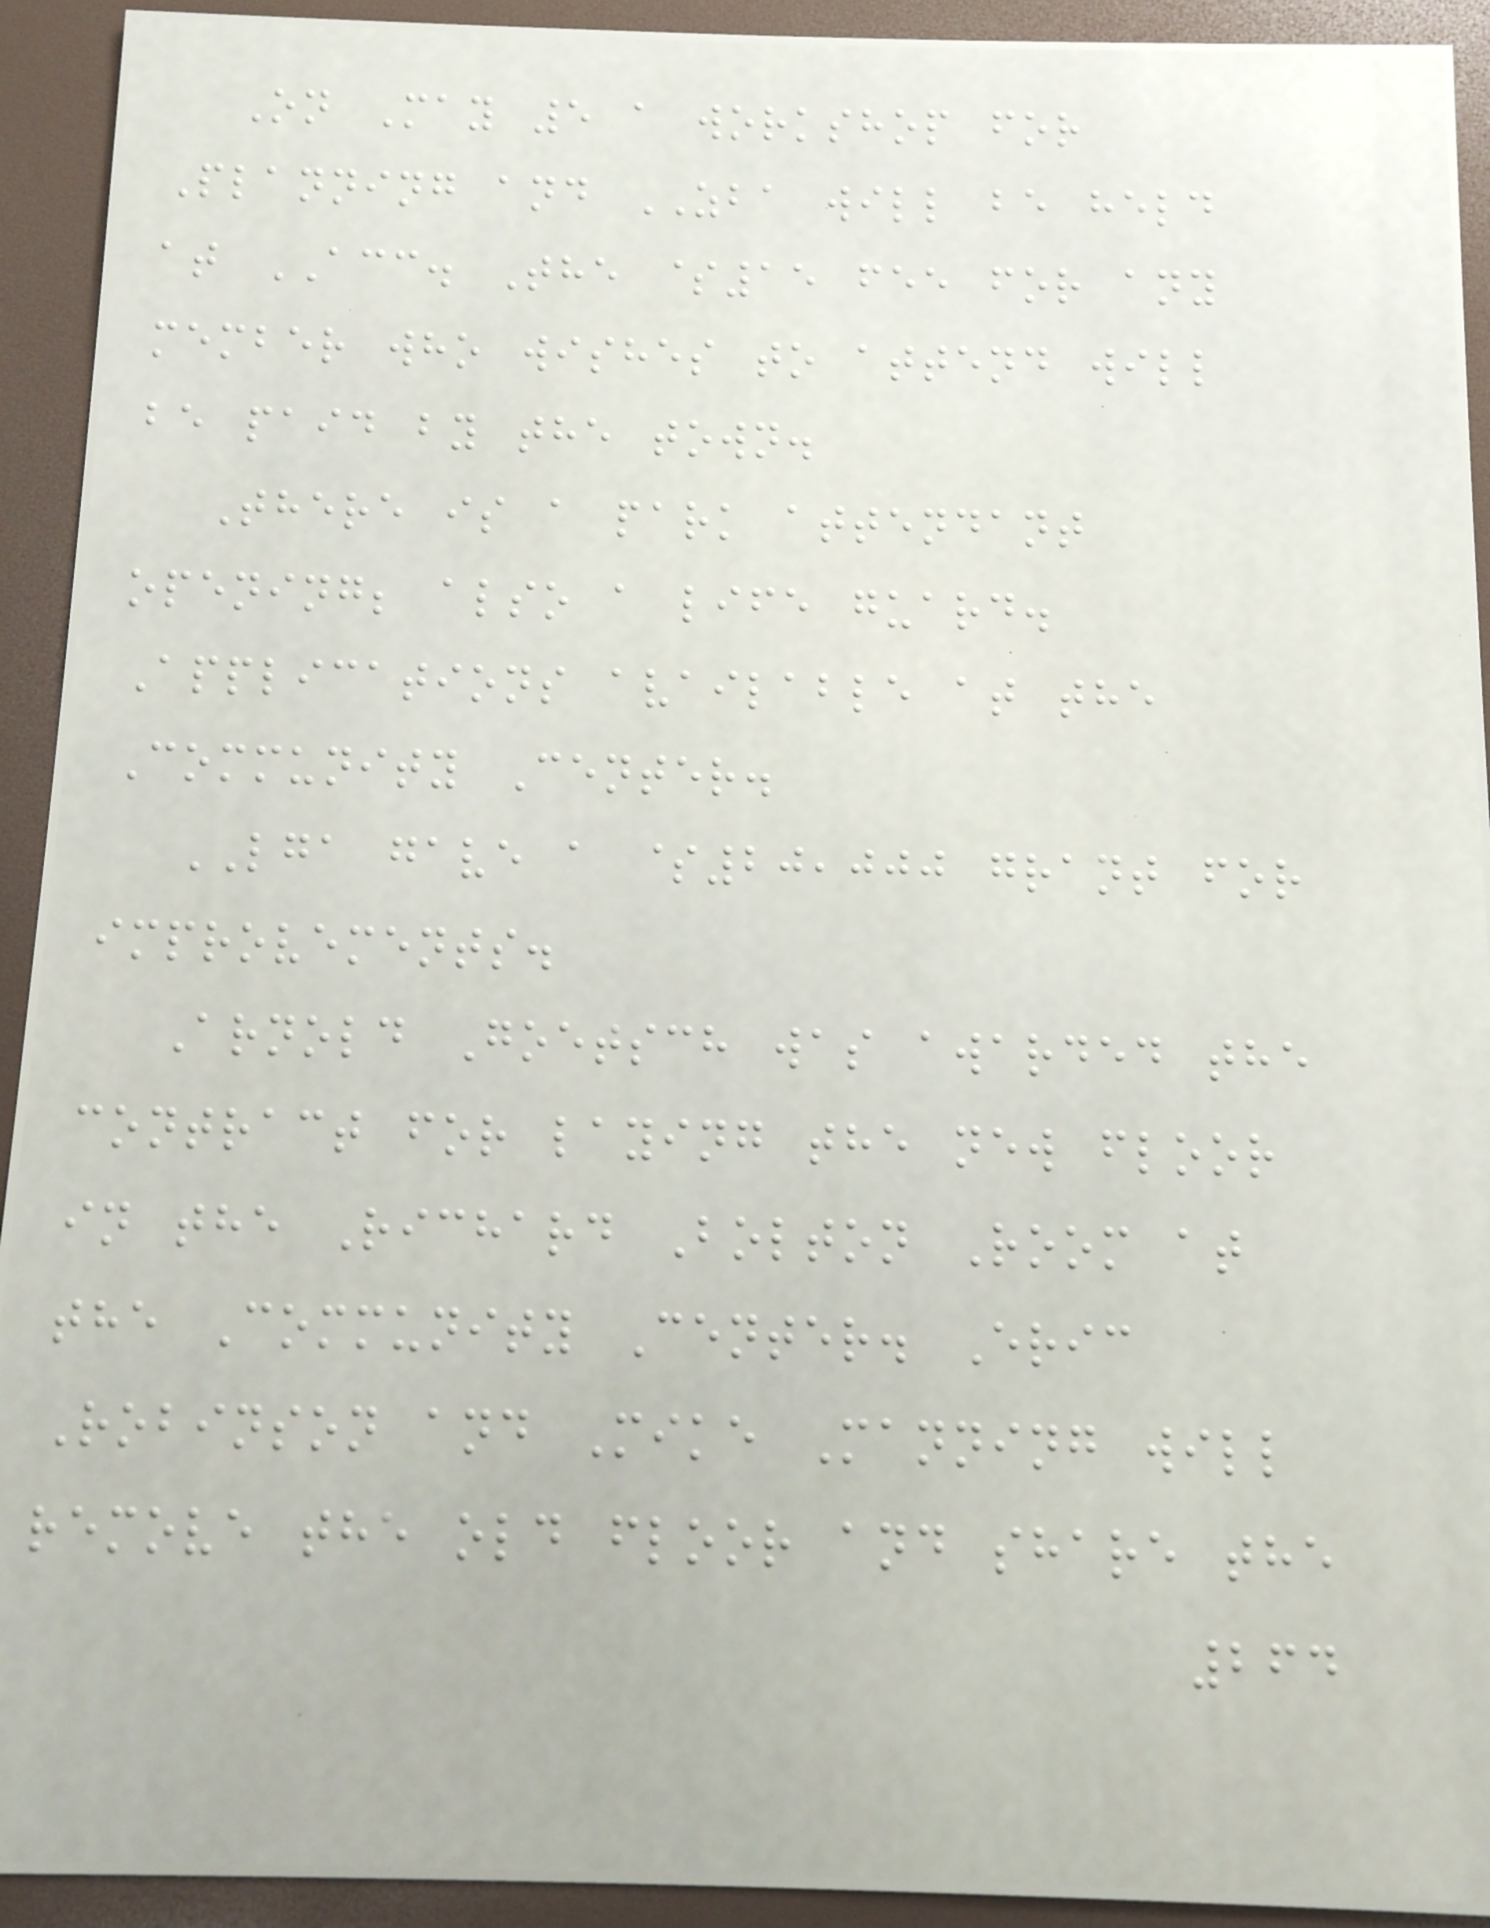On May 5 a workshop for
Planning and ZBA will be held
at ACC. The $15 fee for any
member who wishes to attend will
be paid by the town.
There is a park attendant
opening; also a life guard.
Applications available at the
Community Center.
LGA gave a $20,000 grant for
improvements.
Arnold Goetsch was awarded the
contract for laying the new floor
in the Richard Bolton Room at
the Community Center. Eric
Robinson and Mike Manning will
remove the old floor and share the
264
